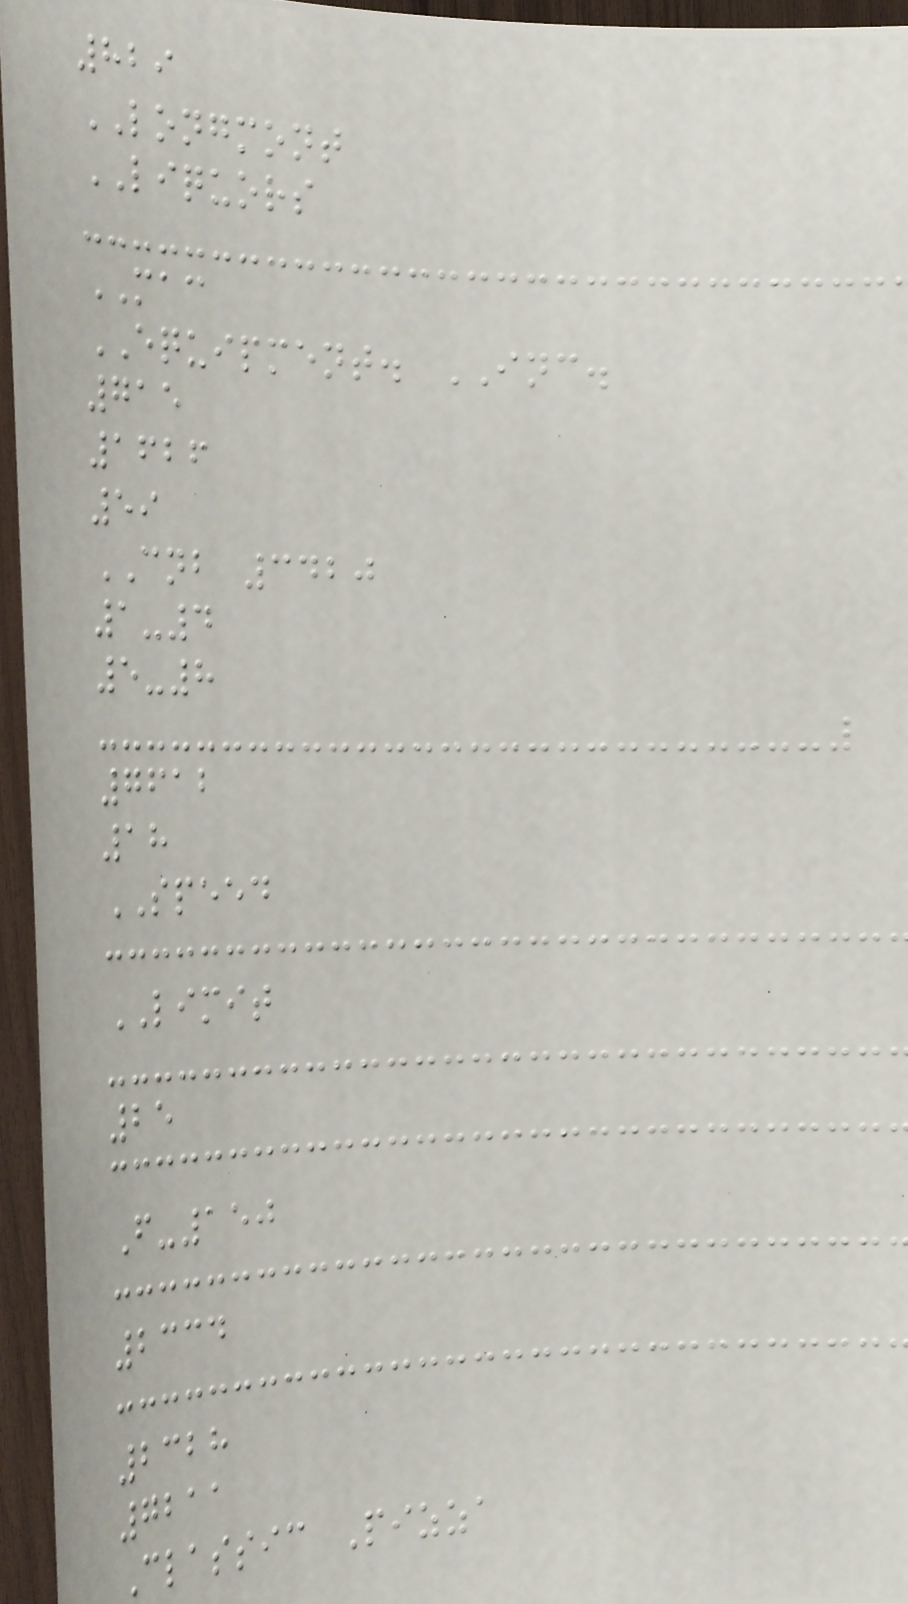829
LONGMONT
LIQUORS
MAC
EQUIPMENT. INC.
715
1626
59
CNB 3420
1-4
5-8
7612
18
SPEED
LIMIT
25
F-150
2334
2328
7211
Classic Pizza
